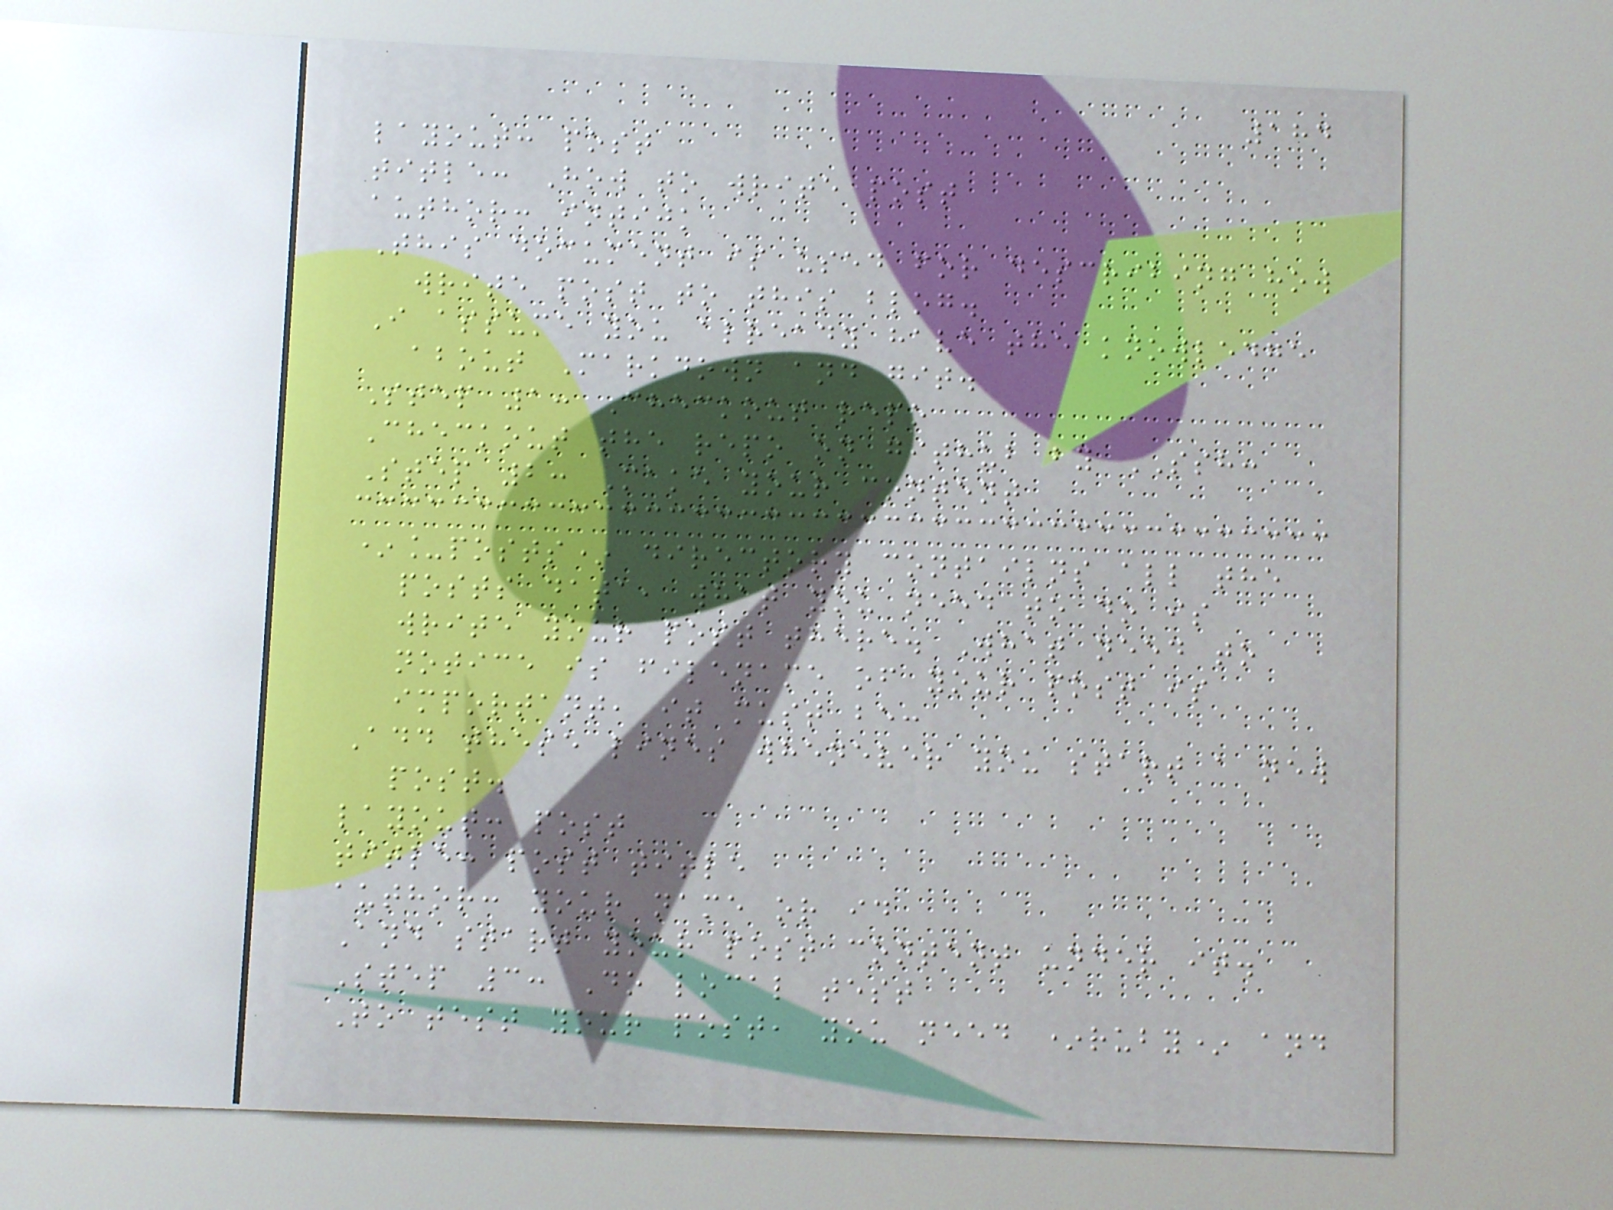184
layout: post
title: How to write post
author: intijk
This document is used for describing how
write post to this blog.
I assume you already have the knowledge
about Markdown and git.
Step 1: Checkout repo
Checkout the repo on github by SSH:
Step 2: Make your content
*_posts* directory contailns all the
posts data, what you need to do is
write your post there. What need to
notice is filename of your post is
important, it must be:
Add these lines whenever you start a new
post.
layout: post
title: post title
author: your name or id
And start your post content under it.
Step 3: Do local test
To test your post, you need *ruby* and
